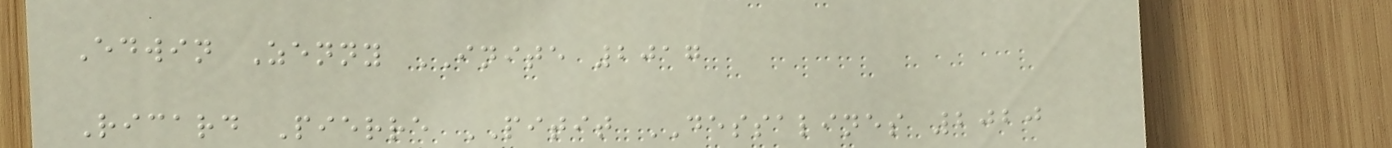Edwin Zenny INITE 2017
Ricard Pierre PITIT DESSALINES 2020
